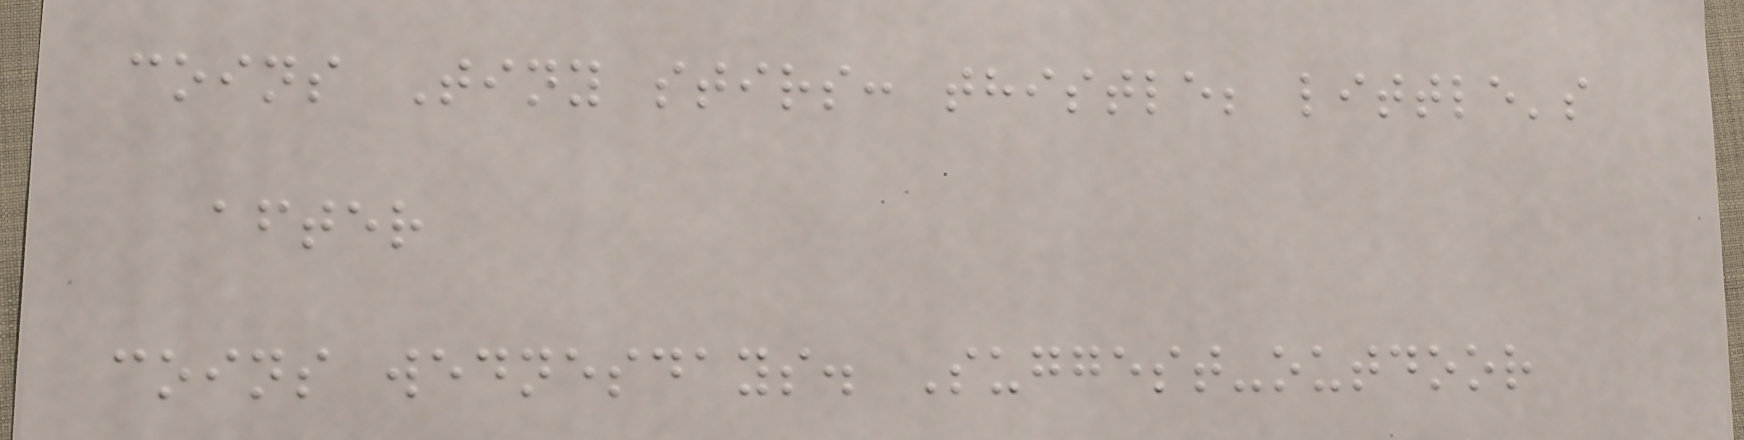coins Tiny stirs: thistle; little's
after
coins wednesdays. Suggest-outdoor
